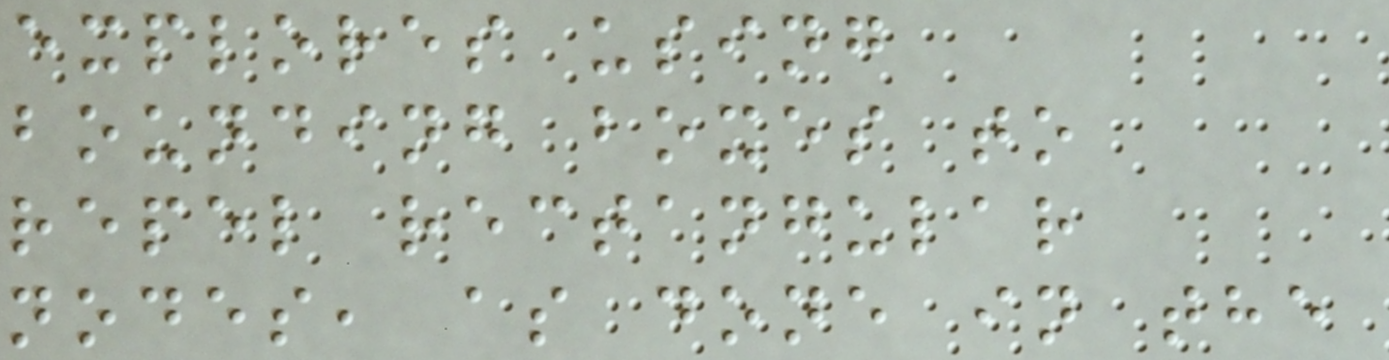explores using
bounding boxes to
repel rectangular
nodes, as done in the
